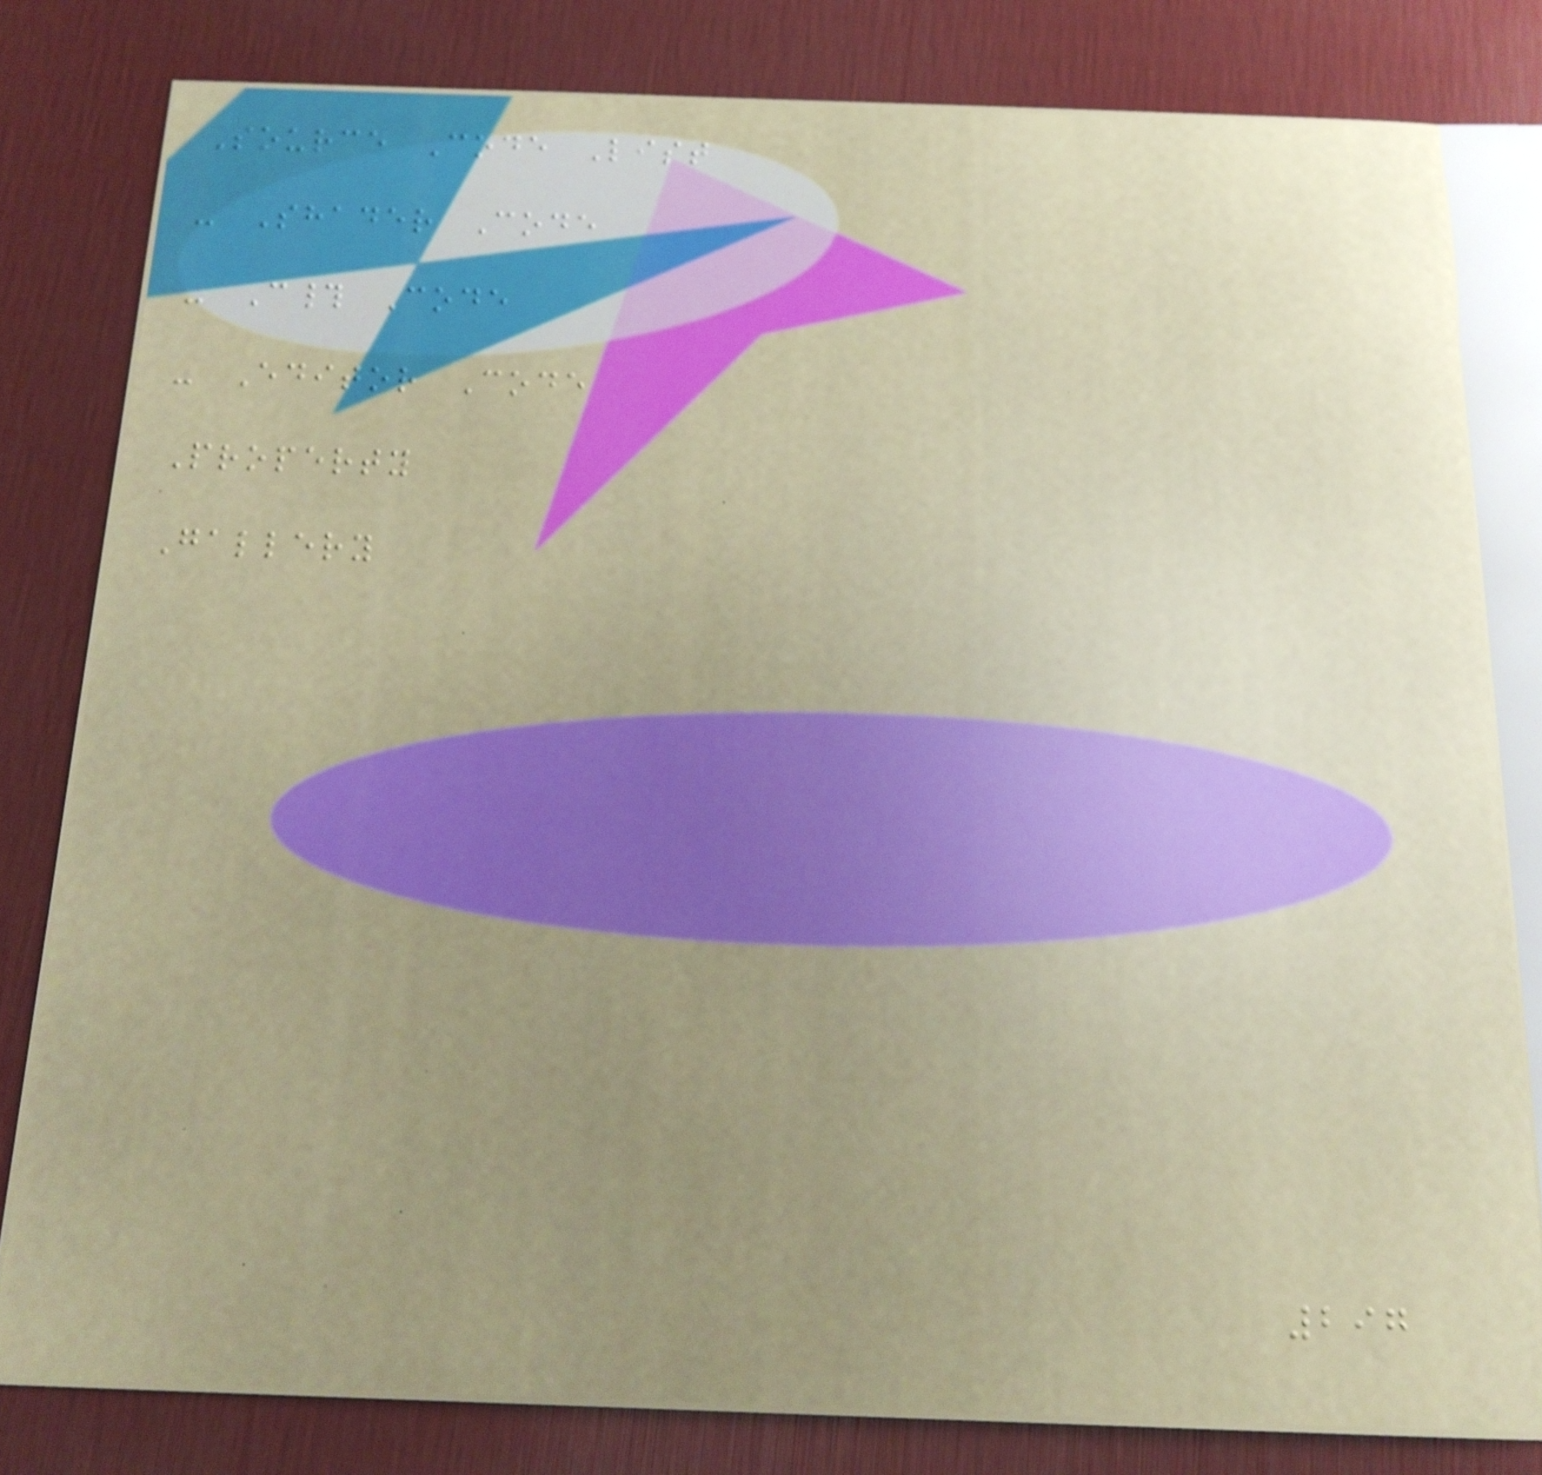Source Code List
- Shader Code
- C# Code
- Editor Code
Property
Gallery
297
